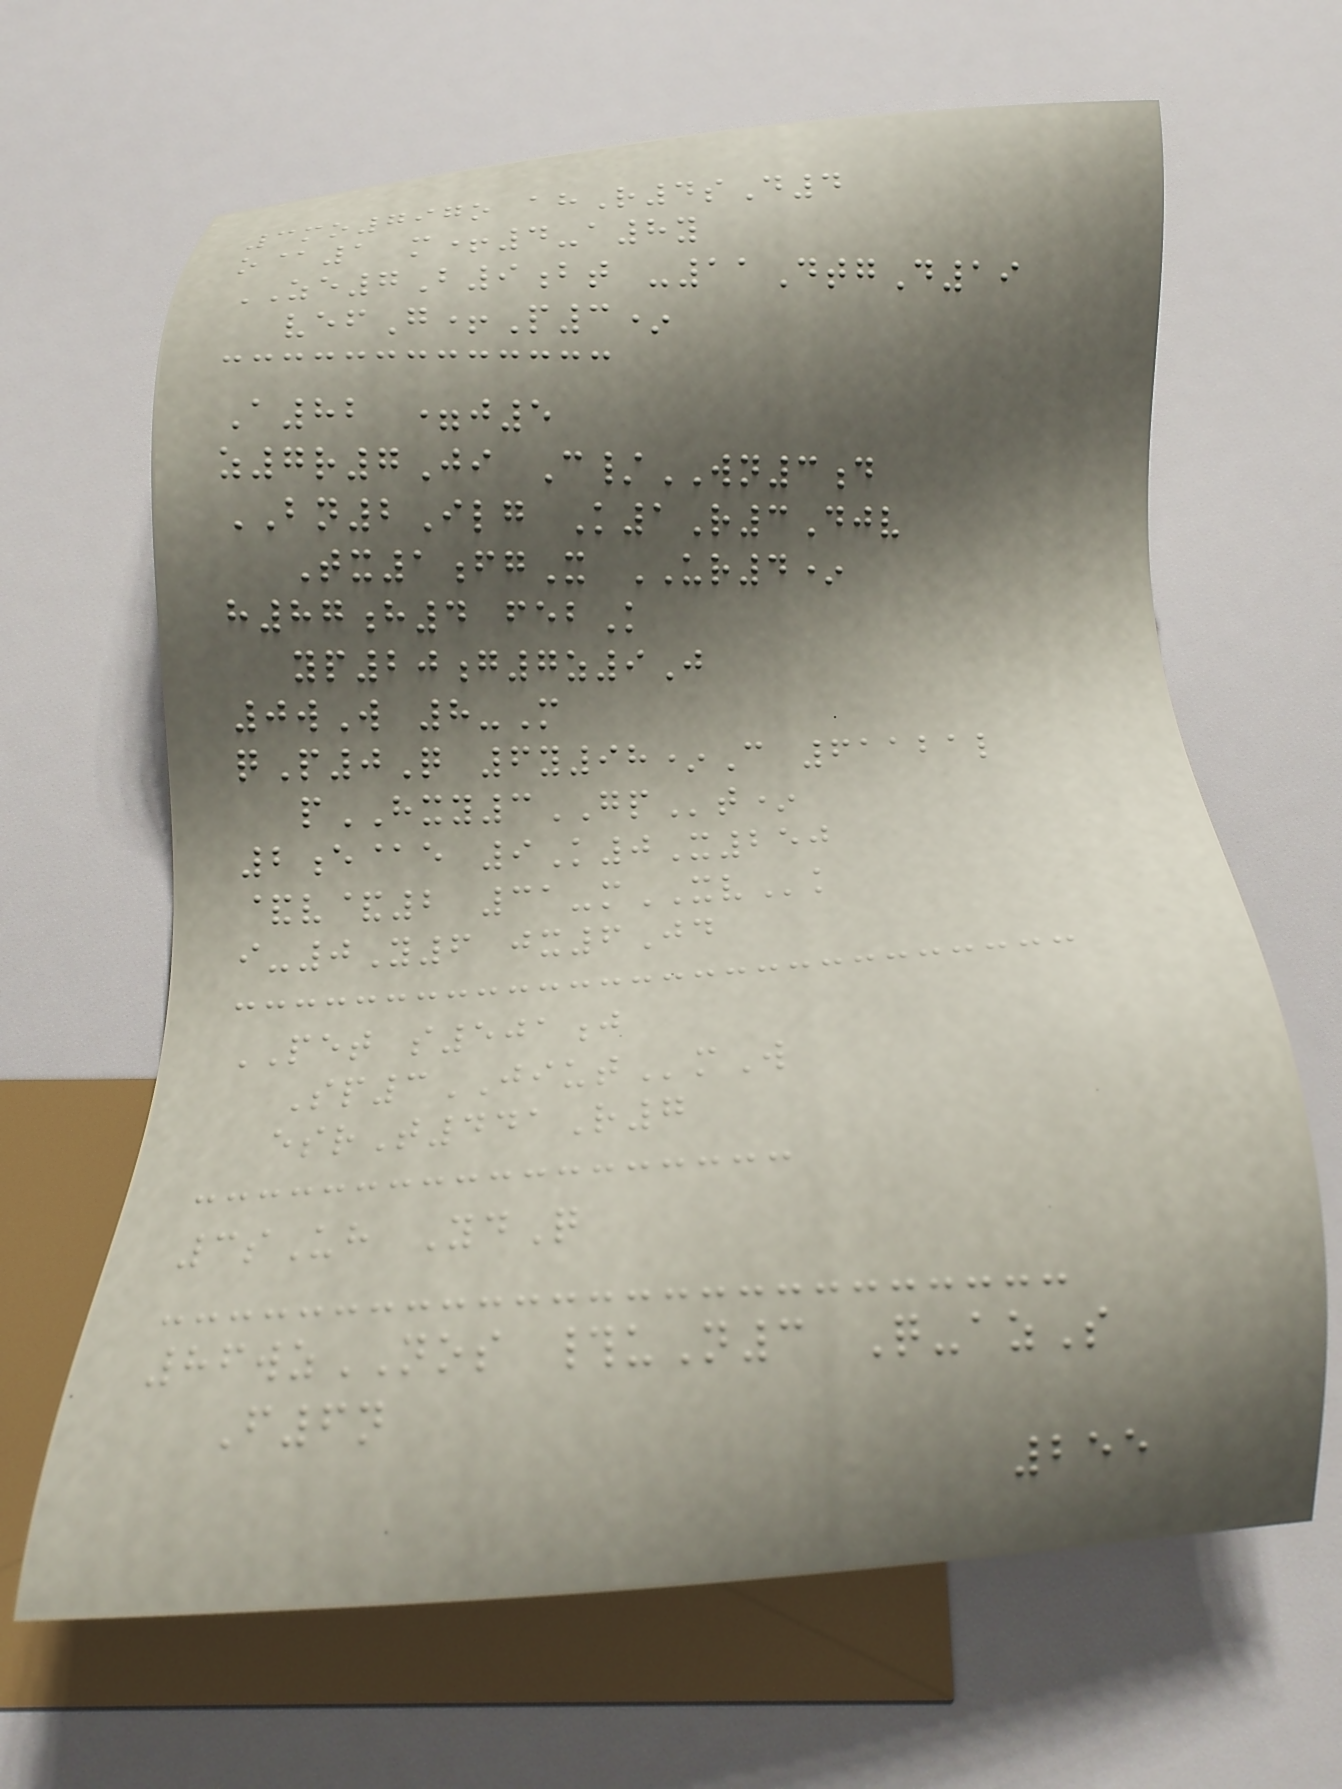3mo797o ahR4sD4
o@1 m+4-a8y
ZE7B9bt -11DtgD19
vefG+P3*
A82 =j5
z7r7Ji C/WN3d
BN2Ilg K1R3Djv
Tx1fgX UR4*
h87h4 febK
yp20g7z9J
0wW 8-M
qP0Q 6y98*C 61121l
pHXY3GPt*
2e@e 9K0X250
&v&2 31-mXVk
i-0Y6 jx6Jd
PET s501j
Sp3JIUTmW
esrT441R7
3sUh YdQ
86wzNOS #uN3 Q-azS
F6n
255
